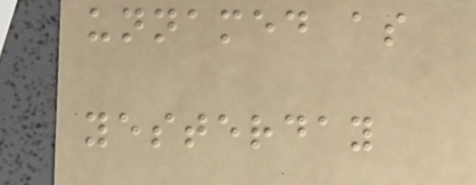unnamed as
yesterday
